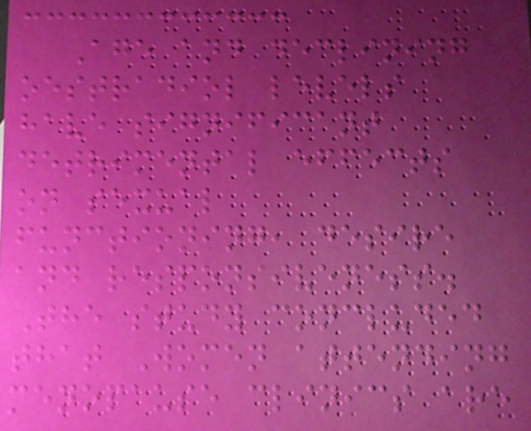Age and declining
oestradiol levels
have significant
detrimental effects
on sexual
functioning, desire
and responsiveness.
The study concluded
that Women attending
menopause clinics are
